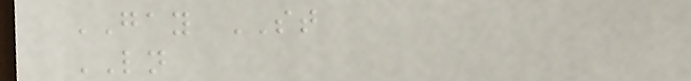GAY ST
LN
